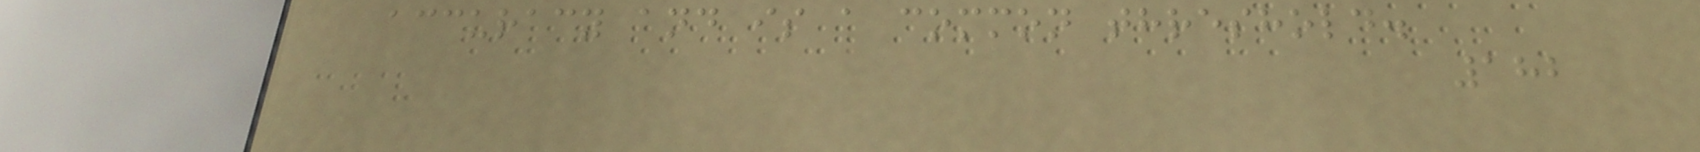accuracy and is a common threshold.
182
